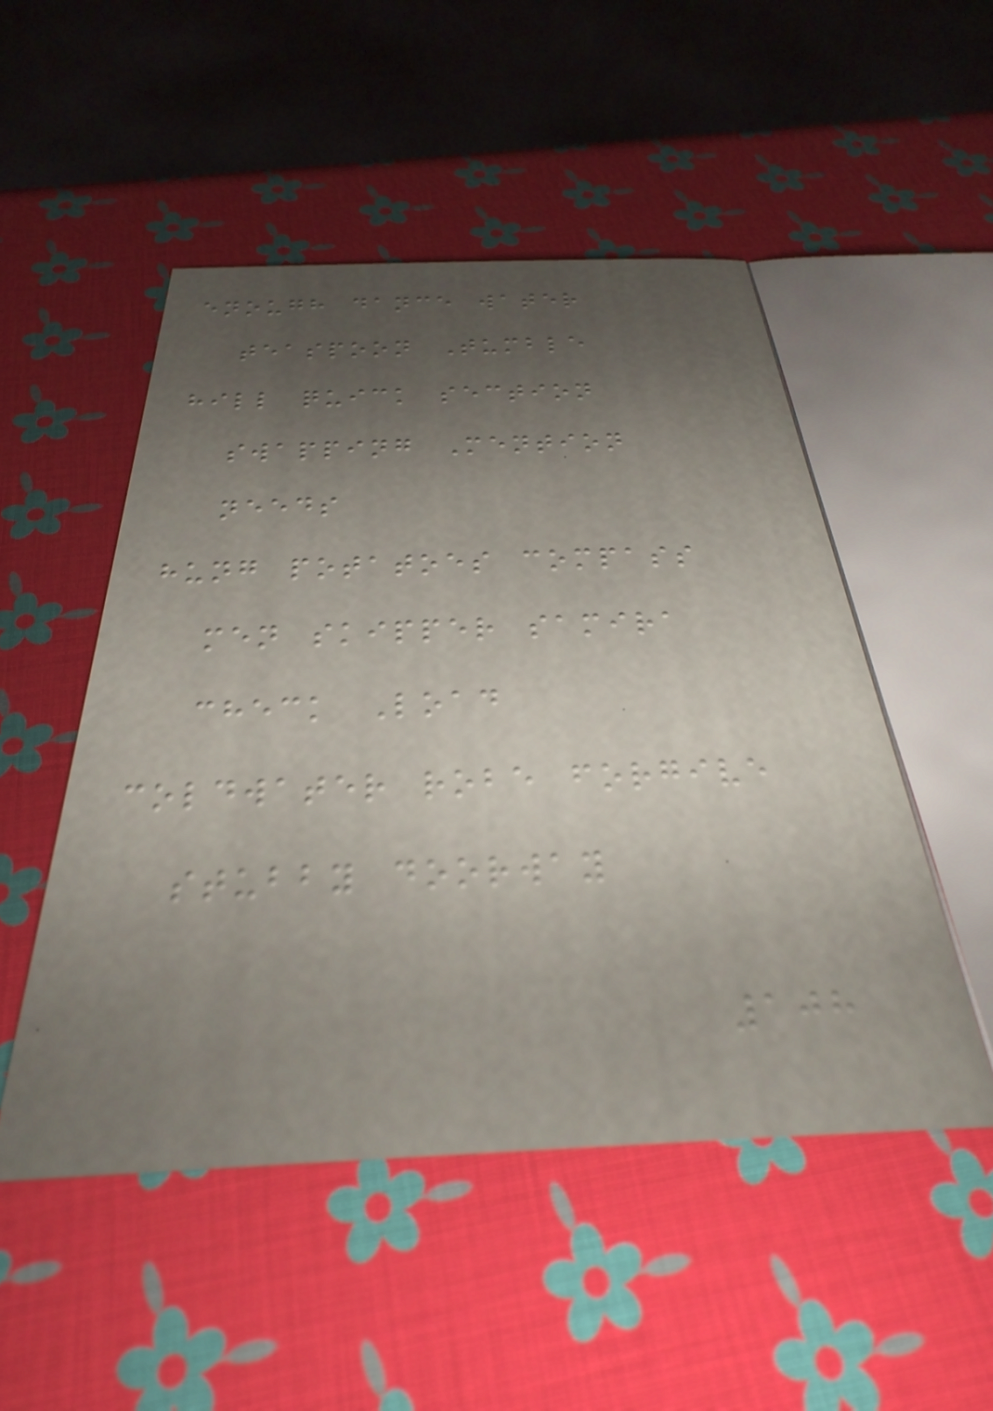enough dance water
teaspoon Tumble
hill quick section
swapping Mention
needs
hung potatoes compass
men skipper samira
check Load
coldwater robe forgive
stubby doorway
108
